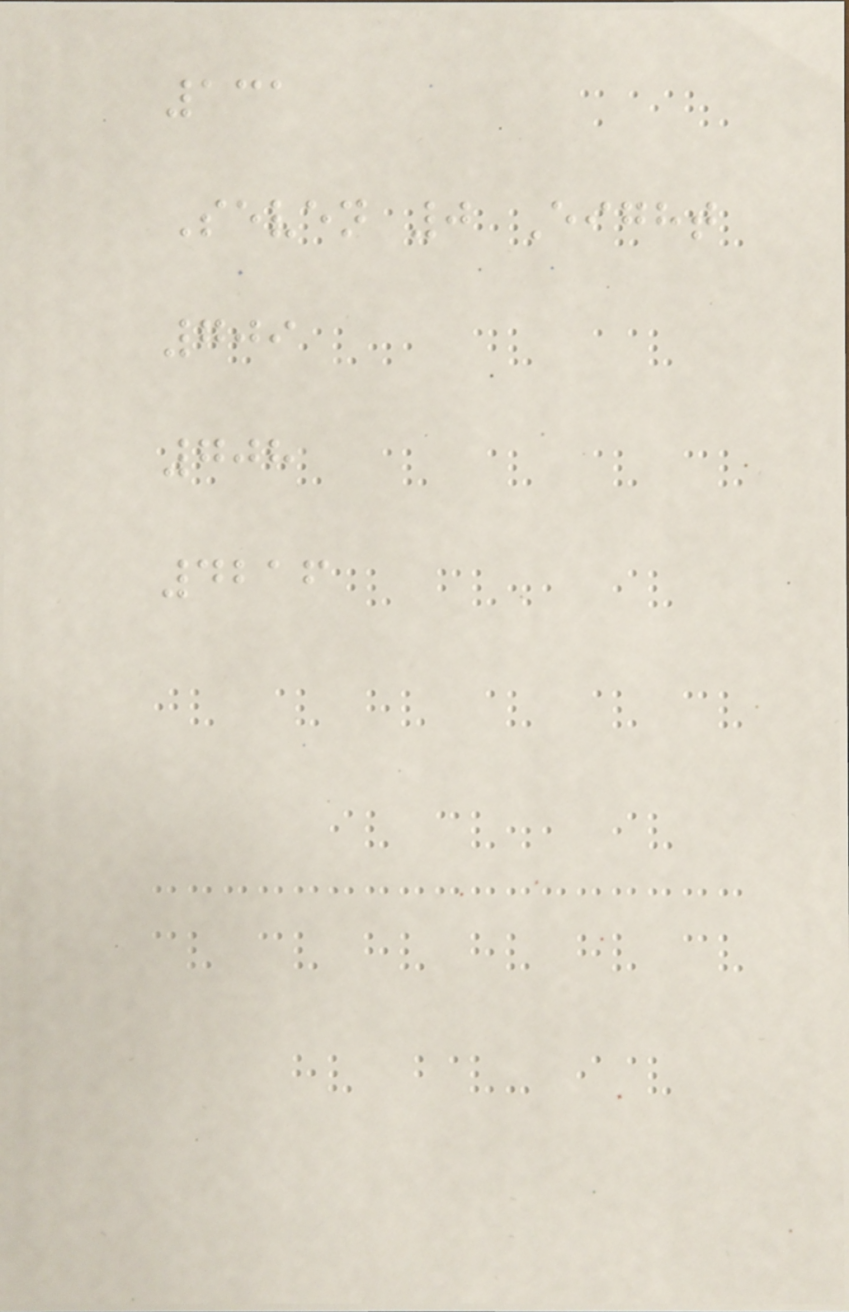131
Seven 0 Eight
709
708
4216
